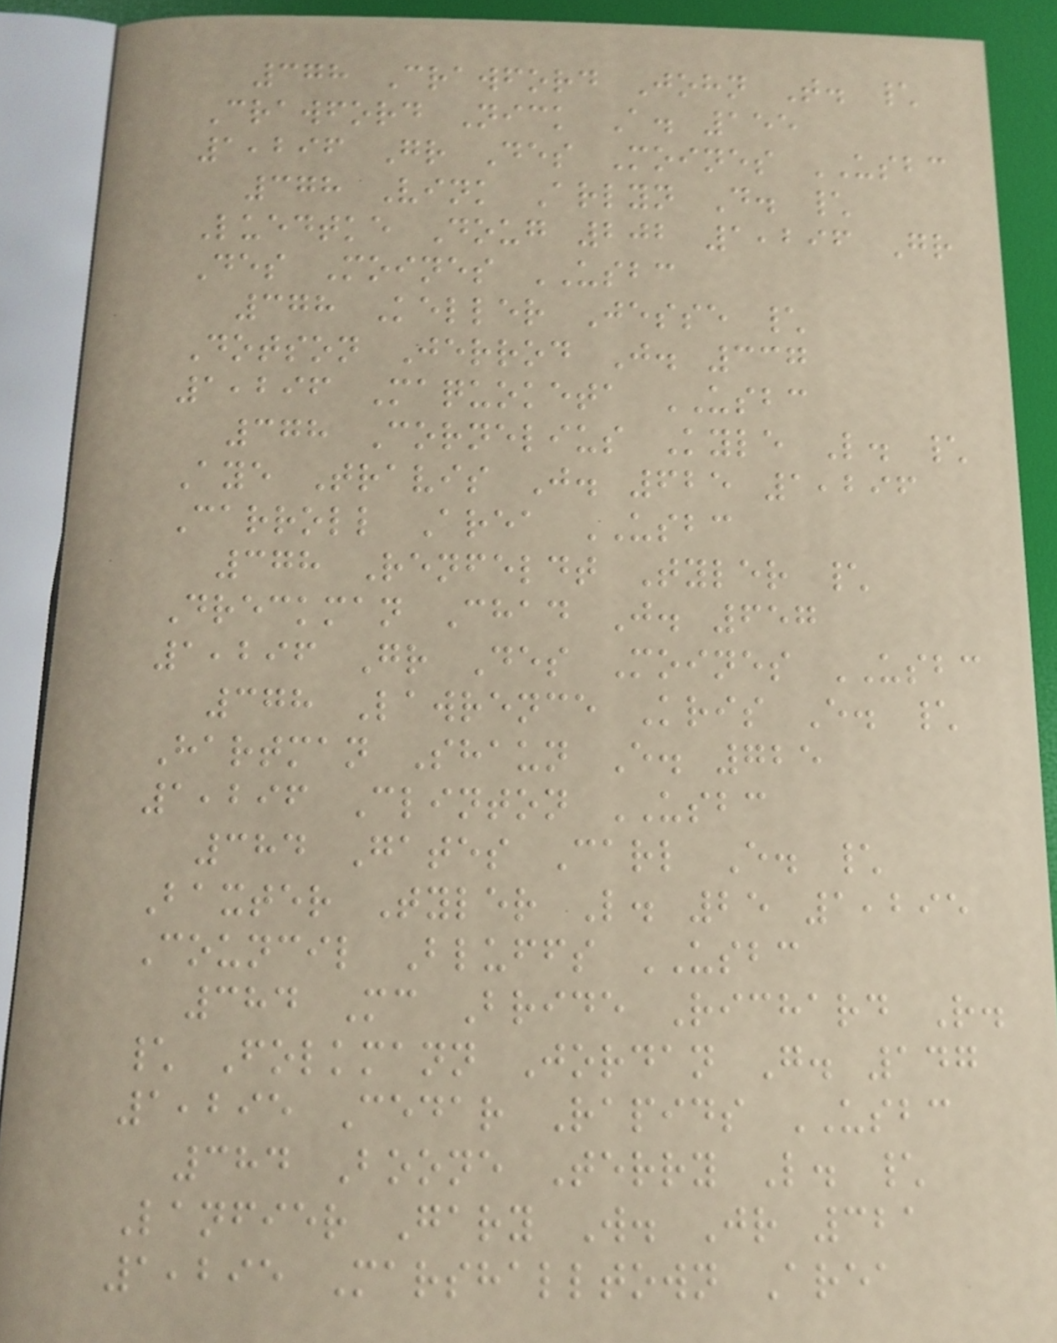378 Crawford John T. \
Crawford Nick A. 155
1,296 Gr Des Moines USBC
378 Vink Arlyn D. \
Luedtke Doug 202 1,296 Gr
Des Moines USBC
378 Keller Jesse \
Dotson Jerrod J. 337
1,296 Maquoketa USBC
378 Cornelius Kyle L. \
Aye Travis J. 625 1,296
Carroll Area USBC
378 Renfeldt Tyler \
Dreckman Chad J. 657
1,296 Gr Des Moines USBC
378 Lawrence Kris E. \
Hartman Shaun E. 725
1,296 Clinton USBC
384 Gates Carl E. \
Baxter Tyler L. 25 1,295
Council Bluffs USBC
384 Mc Bride Richard R.
\ Folkmann Jordan G. 147
1,295 Cedar Rapids USBC
384 Boone Terry L. \
Lanfier Gary W. Jr 321
1,295 Marshalltown Area
